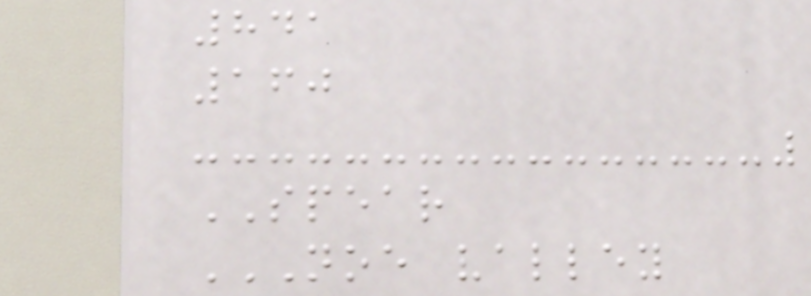841
160
SPEAR
NOE VALLEY
